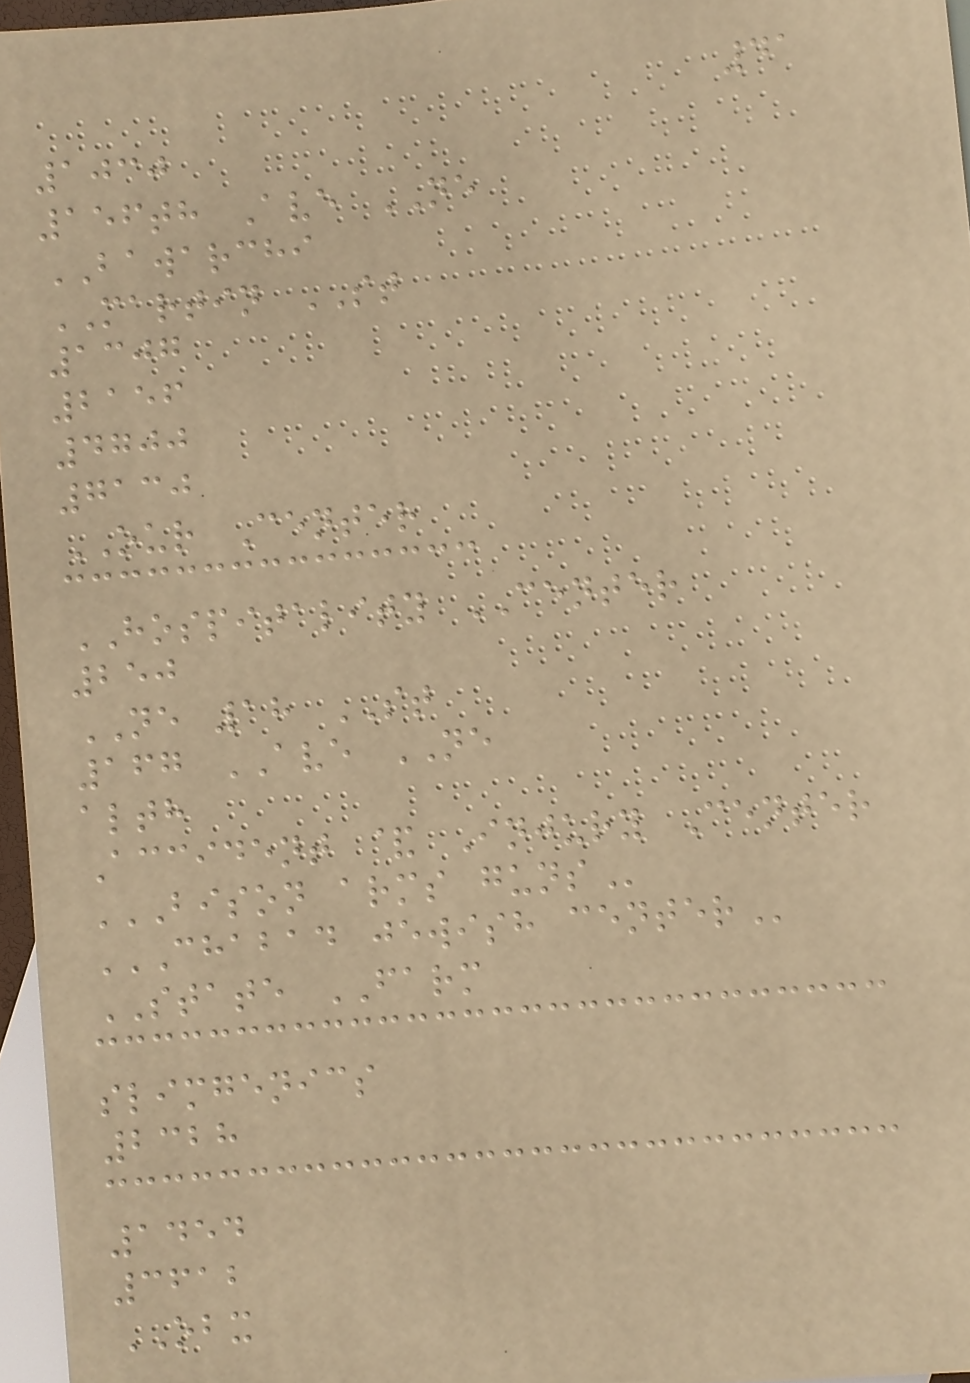41
1030
156th Ave NE
BAWARCHI
MARTIN ST
1307
2156
4700
7130
OUR Center
HOSPITALITY CENTER
250
NE 18 ST
167 AVE NE
alth
Accident & Injury Center
BISON ARMS GUNS
CHABAD JEWISH CENTER
STATE FARM
slimgenics
2328
1454
3612
OBX
